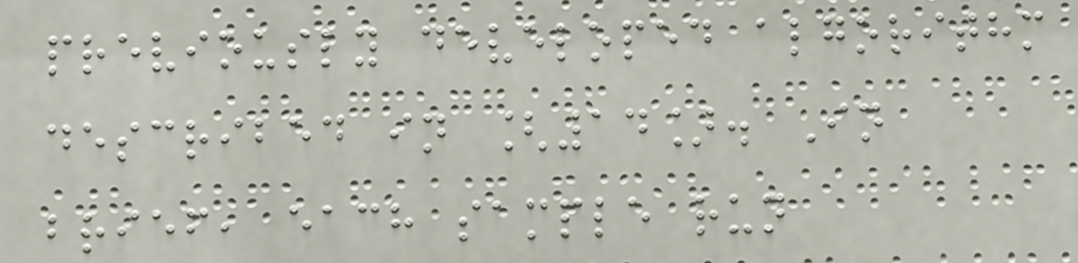previously developed algorithm
described in [14]. In
brief, each sample run
